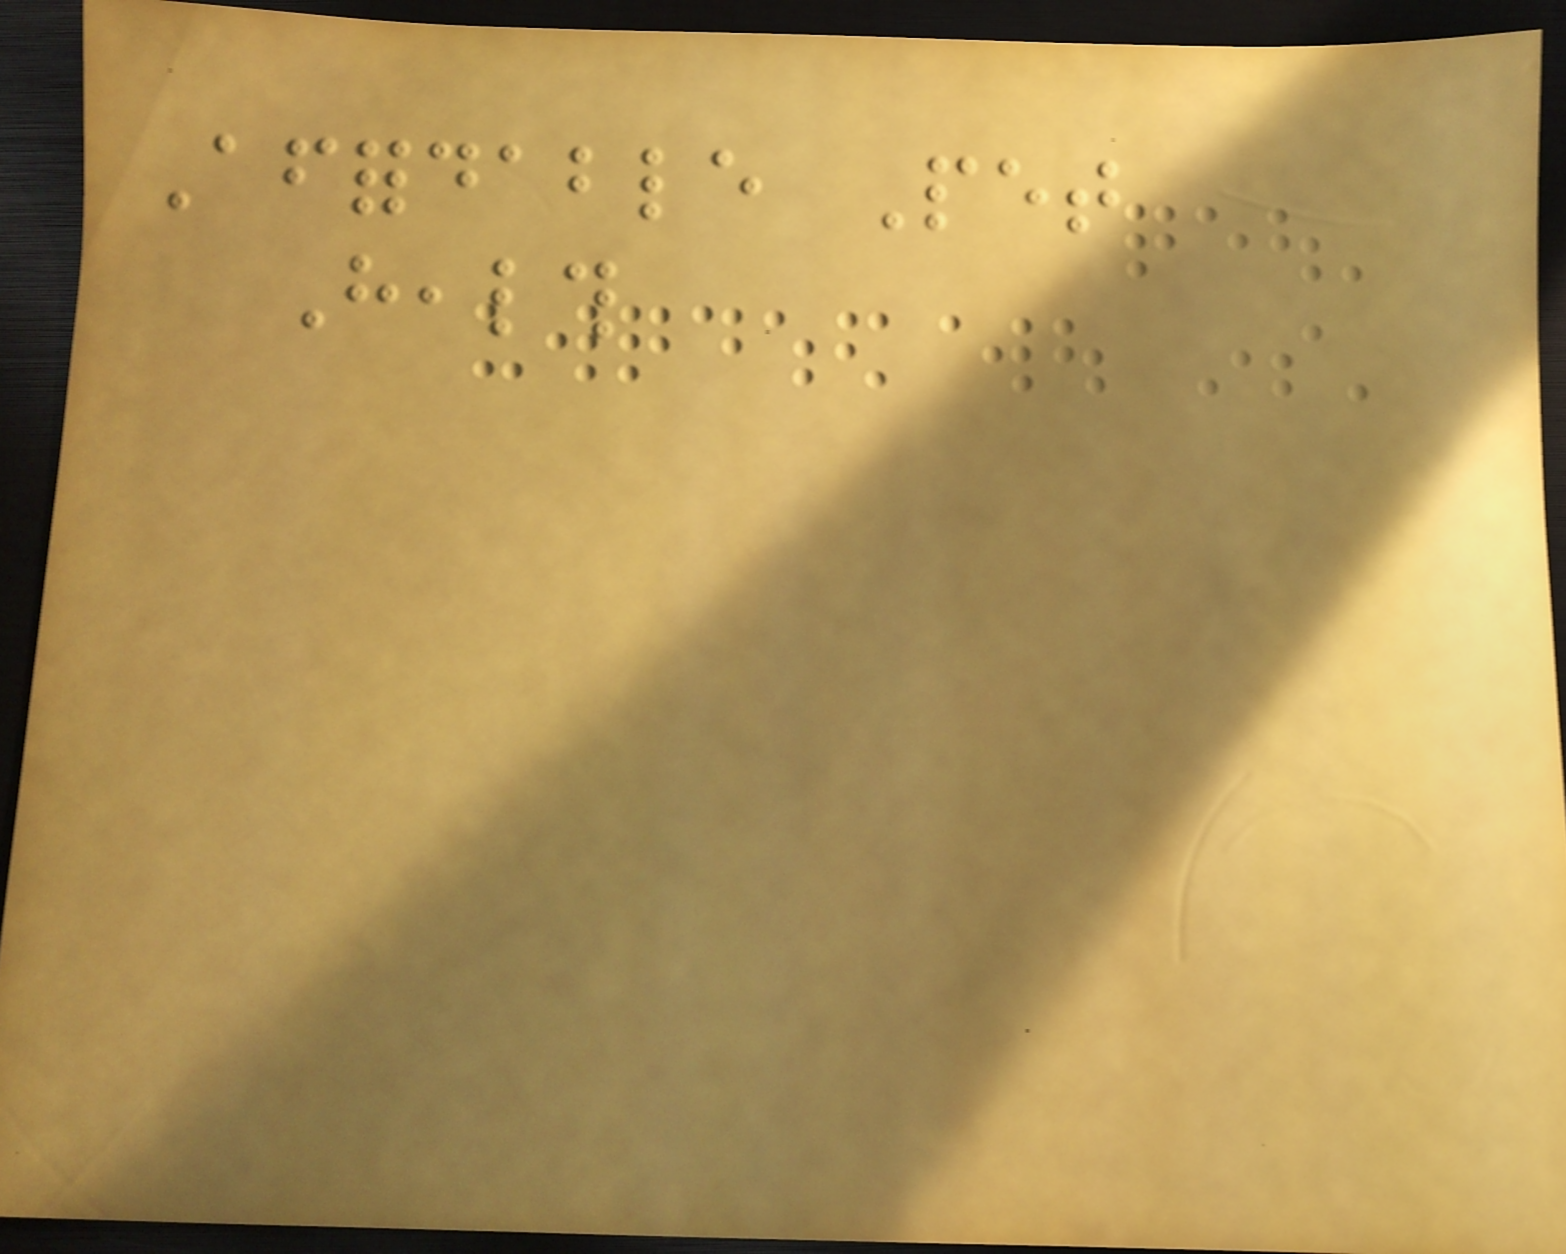Affordable Pet
Health
